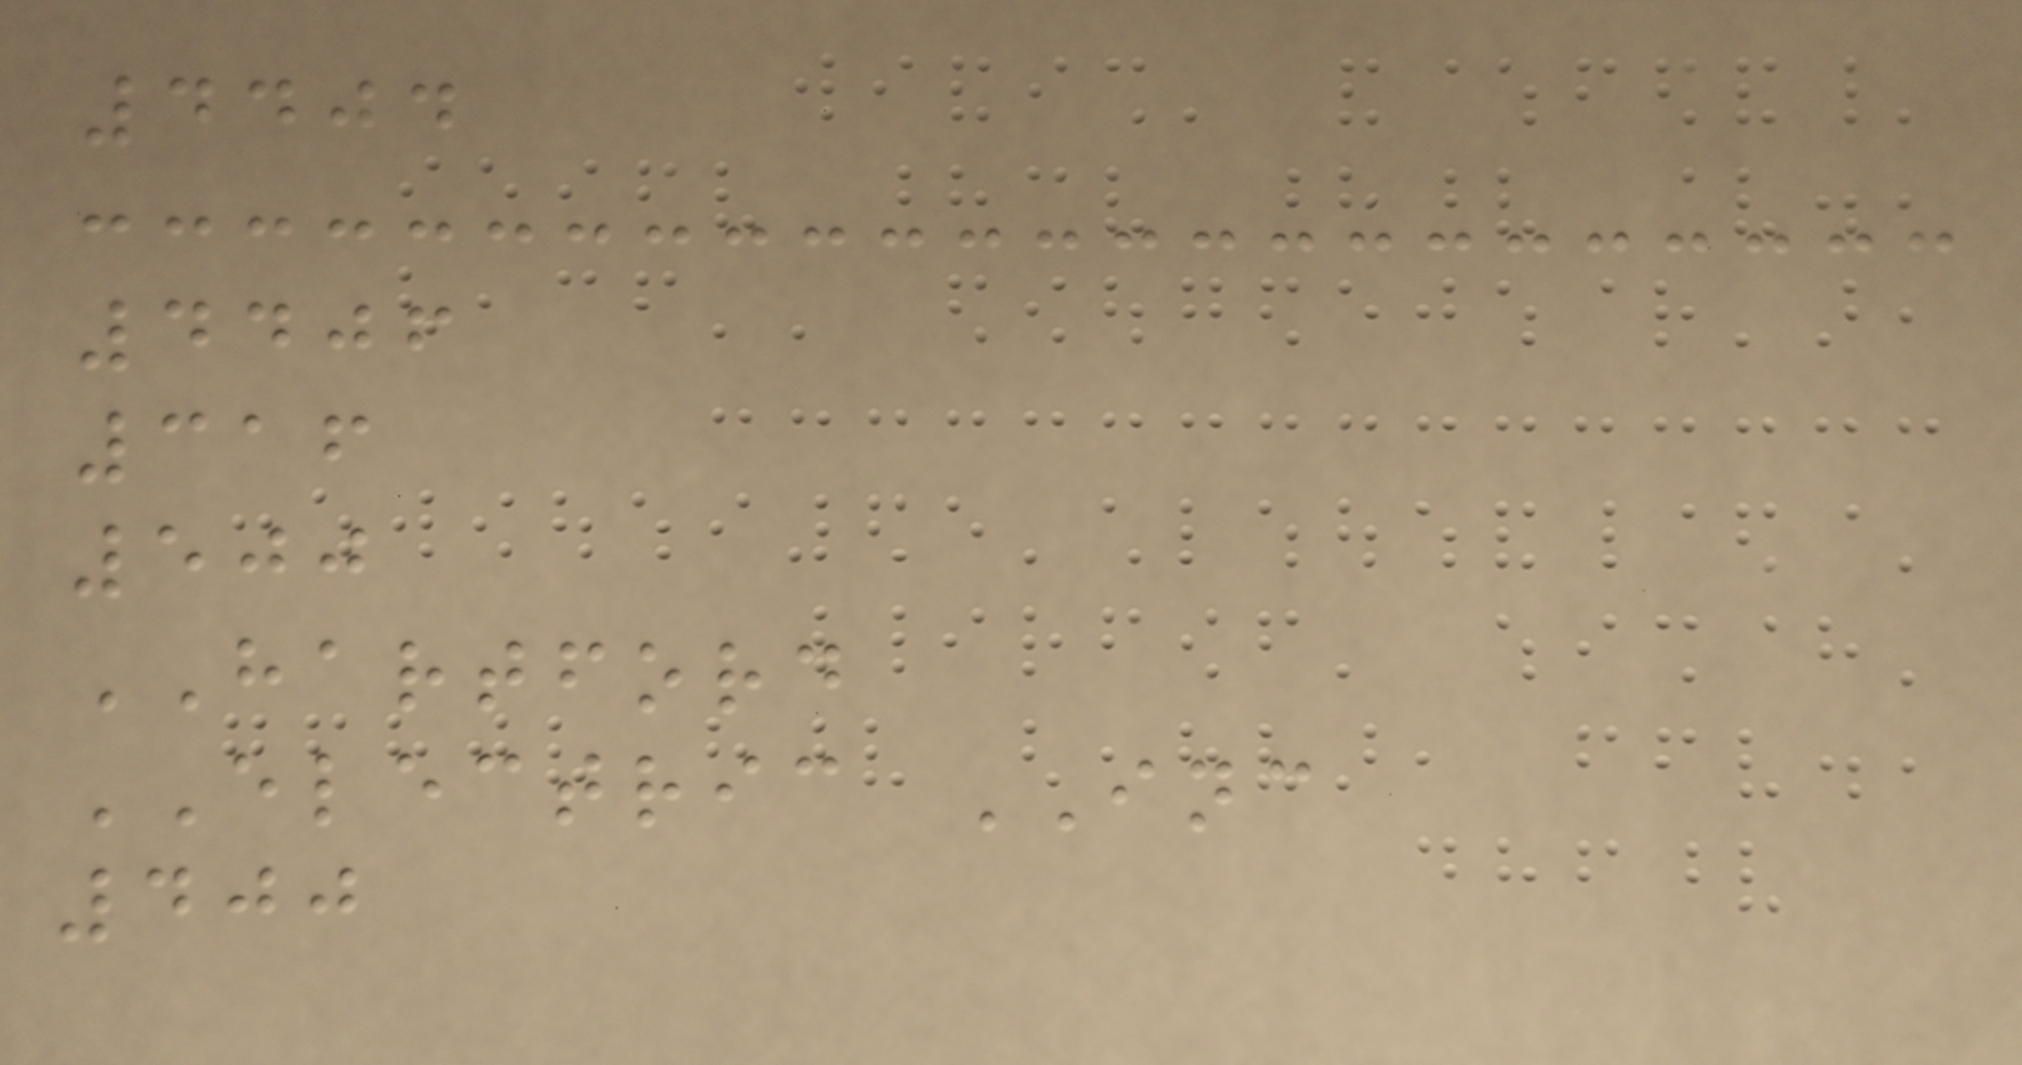4404
4406
316
500
HARTFORD
ELECTRIC INC
400
